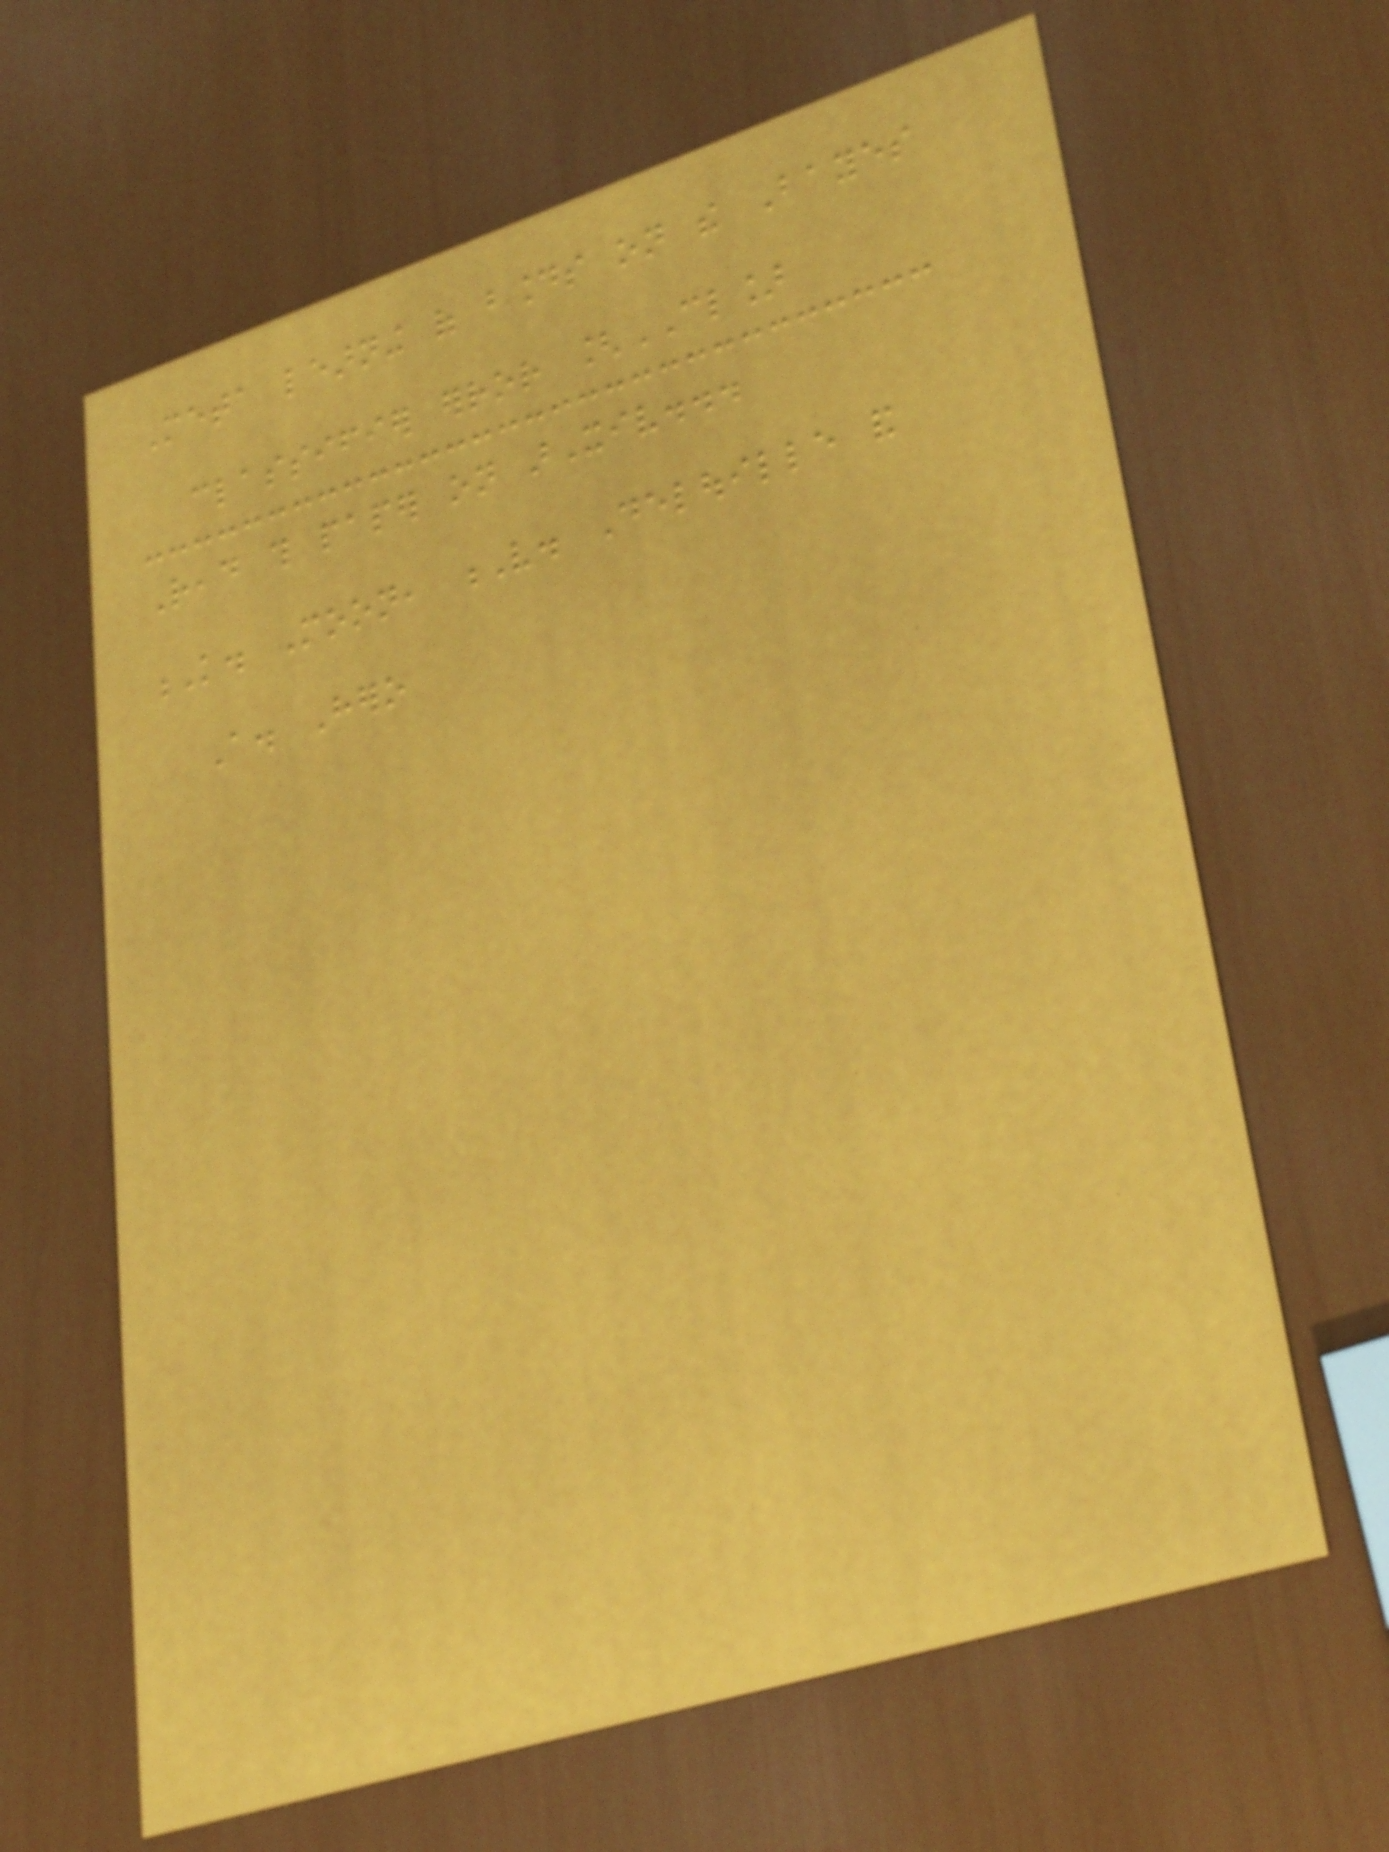Meta learning of bounds on the Bayes
classifier error [CL]
Read this paper on arXiv...
K. Moon, V. Delouille and
A. Hero
